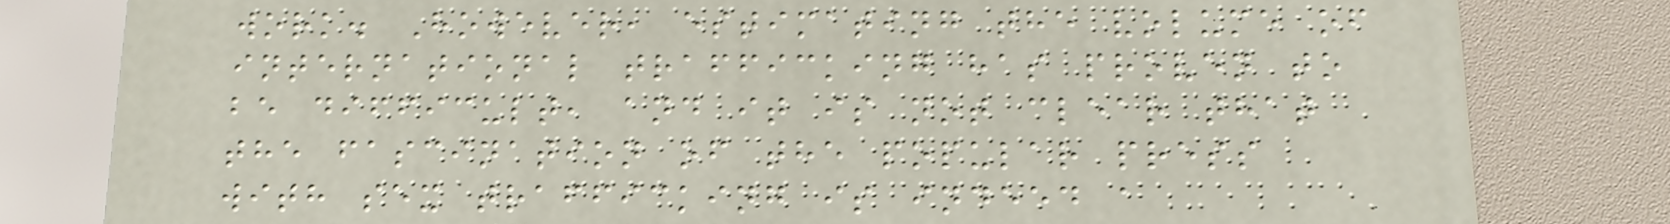work. However, estimating the volume of
international trafficking has proven to
be difficult, and it is not clear that
the fascination of the popular press
with sex trafficking is indeed a
